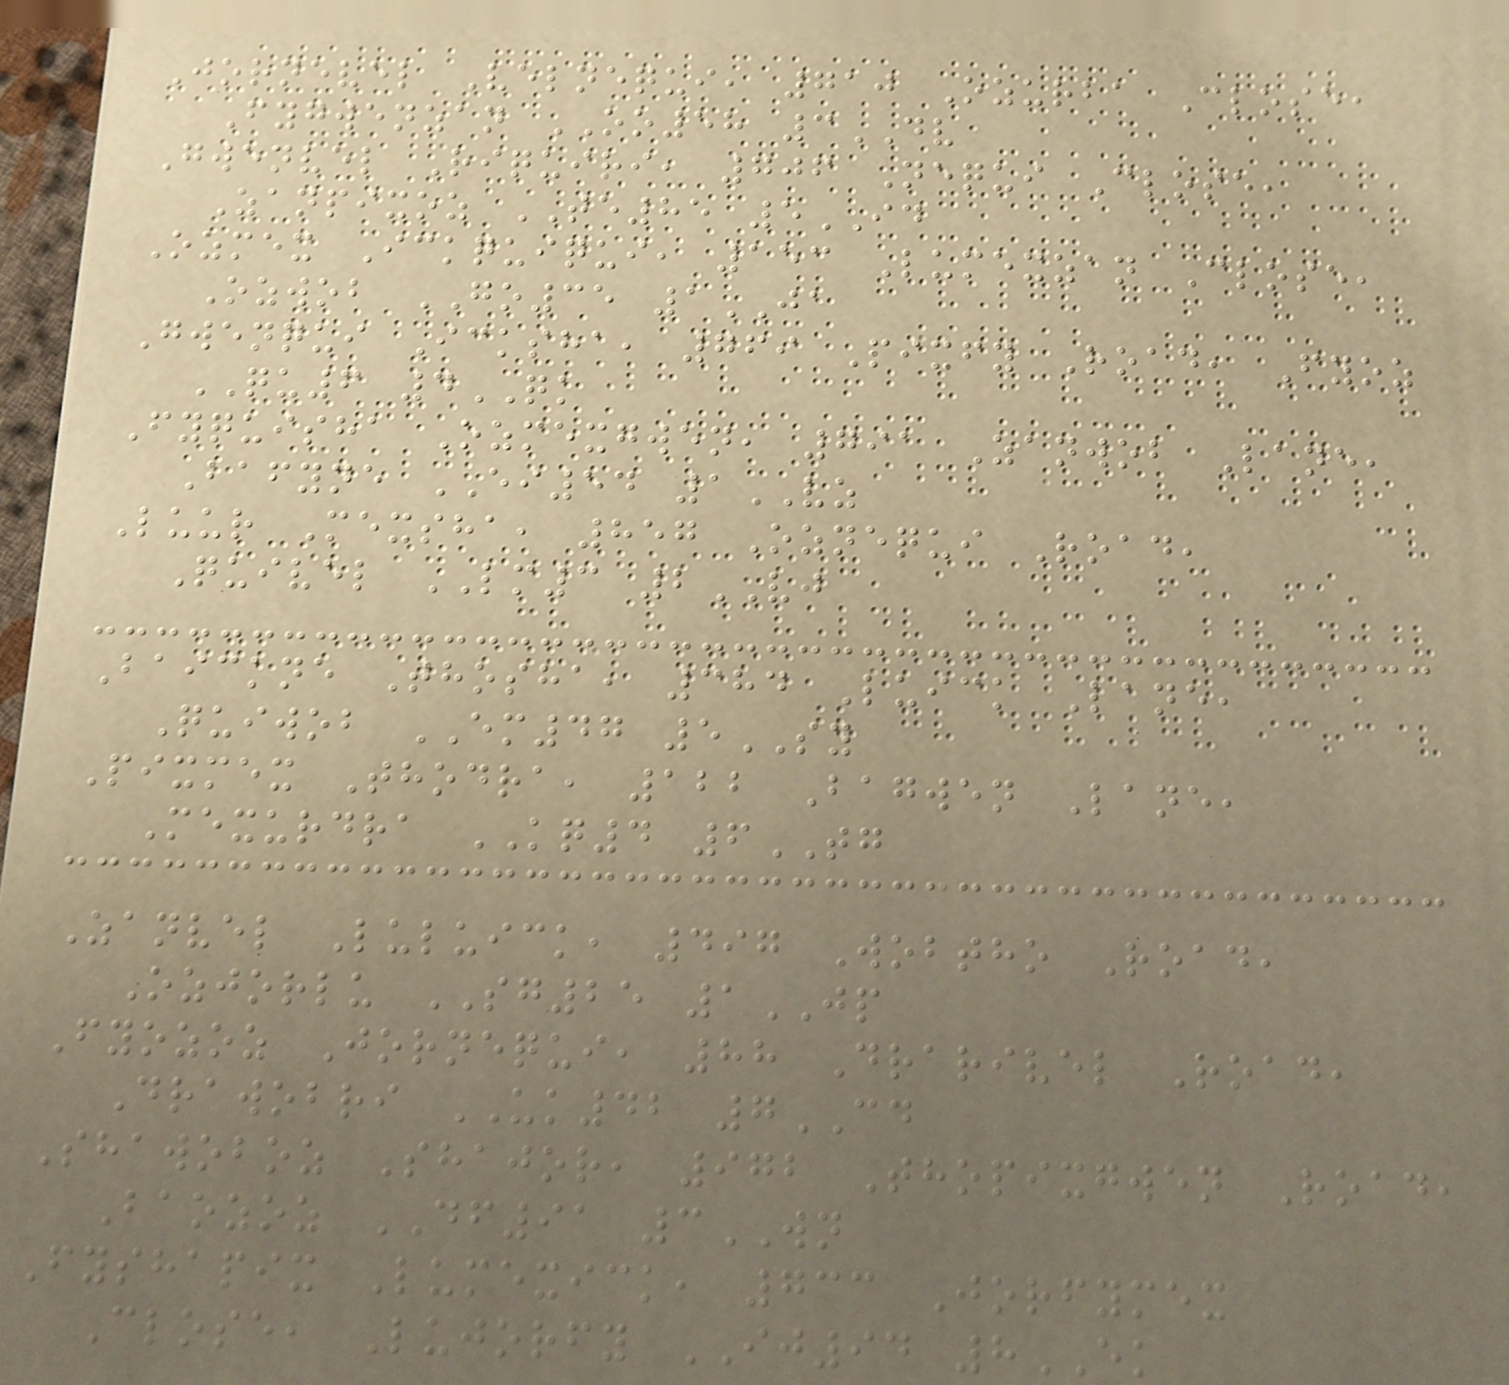Jornevel Velnequi, 710 Ozurba Close,
Fygwenzan OO58 3DV
Gwenvel Riquiri, 706 Nequi Close,
Zanpixoz TE85 5ID
Ozmex Ickquiqui, 153 Lumexzan Close,
Ozwob GO35 1JA
Gwenqui Icksha, 769 Pixfy Road, Fyoz
QU6 4QK
Fyquisha Ozmexgwen, 791 Zanwob Lane,
Bafyne EI54 1VZ
Luur Mexsha, 857 Oznequi Road,
Quivel LM3 2VJ
Baickne Thosha, 384 Luick Lane,
Quiwob EM47 5SY
Pixmex Thodra, 122 Bagwen Lane,
Mexurdra KQ4 6TG
Zanvel Luluick, 497 Wobtho Road,
Ozjorlu SG25 1JP
Fyozoz Jornequi, 88 Drarivel Road,
Drawobri UK42 7CD
Shawoboz Shajor, 972 Thopixgwen Road,
Baozoz DF91 3WN
Fyshapix Lumexick, 733 Jorfymex
Close, Lujorfy IJ94 8EK
